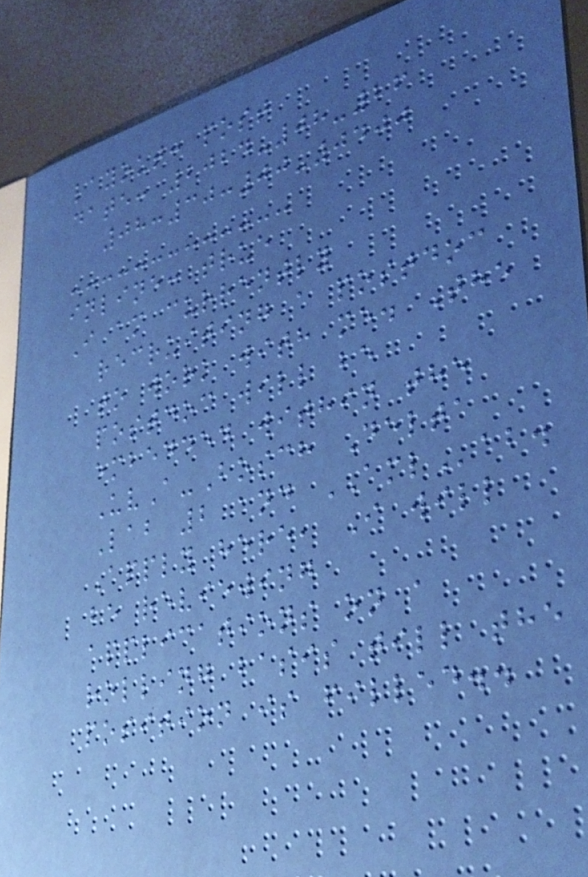layout: post
date: 2024-08-26
08:30:00-0400
inline: true
I am currently
recruiting a postdoc
to work with me. The
postdoc will be
embedded within the
UvA-Bosch Delta
Lab 2 and AMLab.
Apply here, I will
be reviewing
applications on a
rolling basis till the
position is filled..
